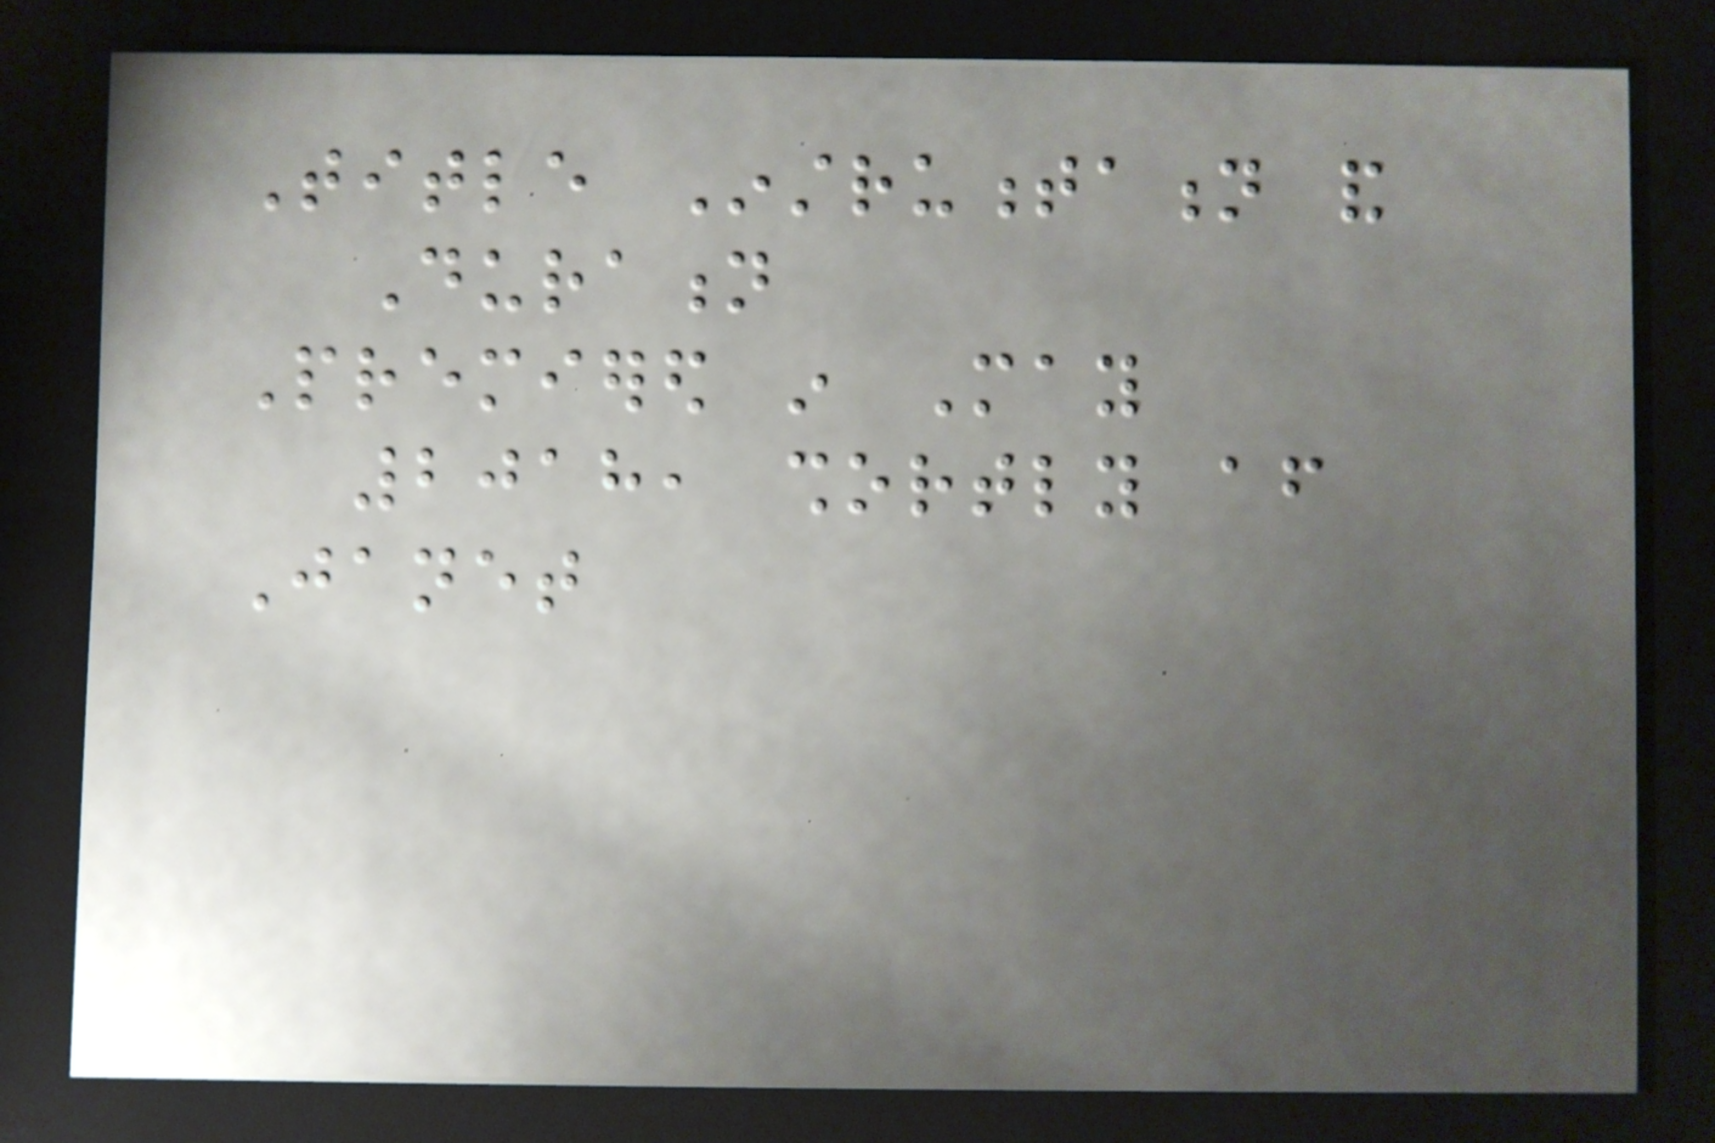Title Instrumentation and
Duration
Premiered in May
2018, shortly after
Janet
